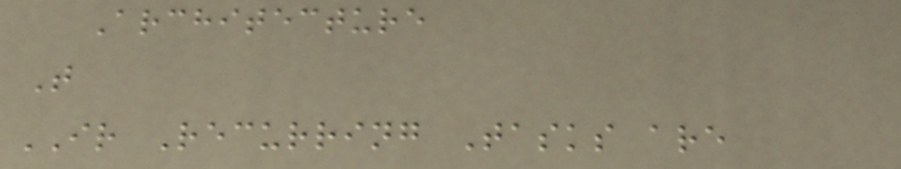Architecture
T
IR Recurring Tasks are
